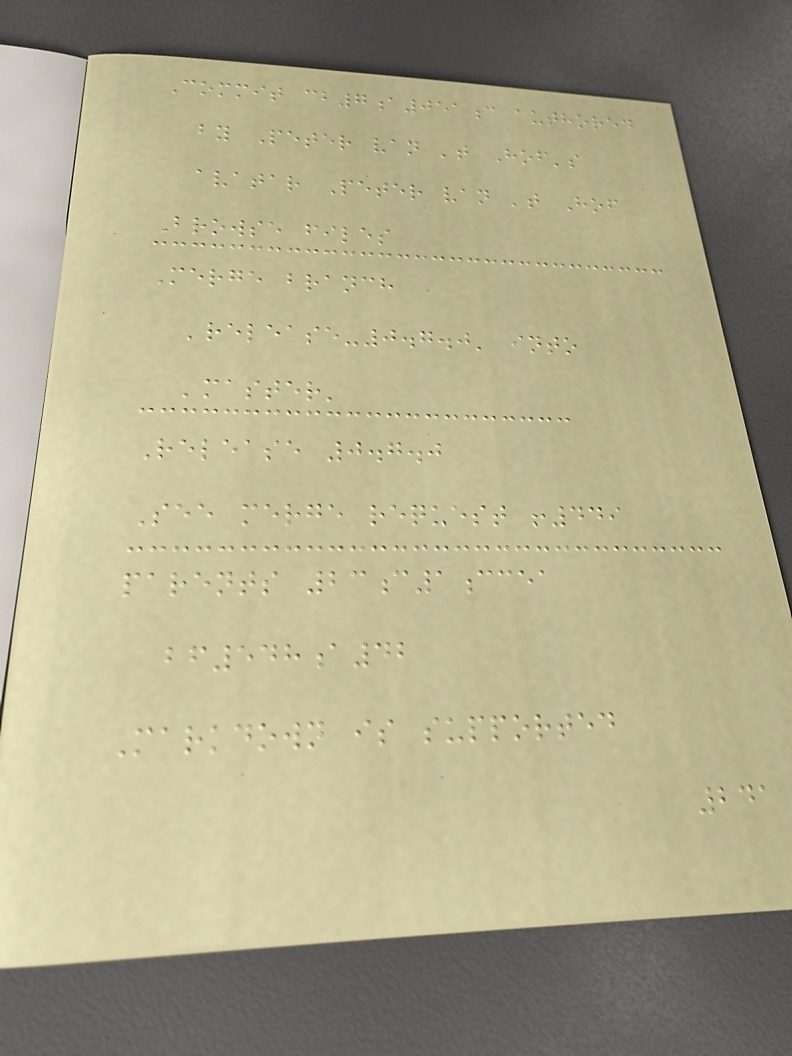Commit cb7a051c authored
by Peter van 't Hof's
avatar Peter van 't Hof
Browse files
Merge branch
'release-0.7.0' into
'master'
Release 0.7.0
See merge request !449
parents 23c1ccea
bf548a42
Markdown is supported
241
